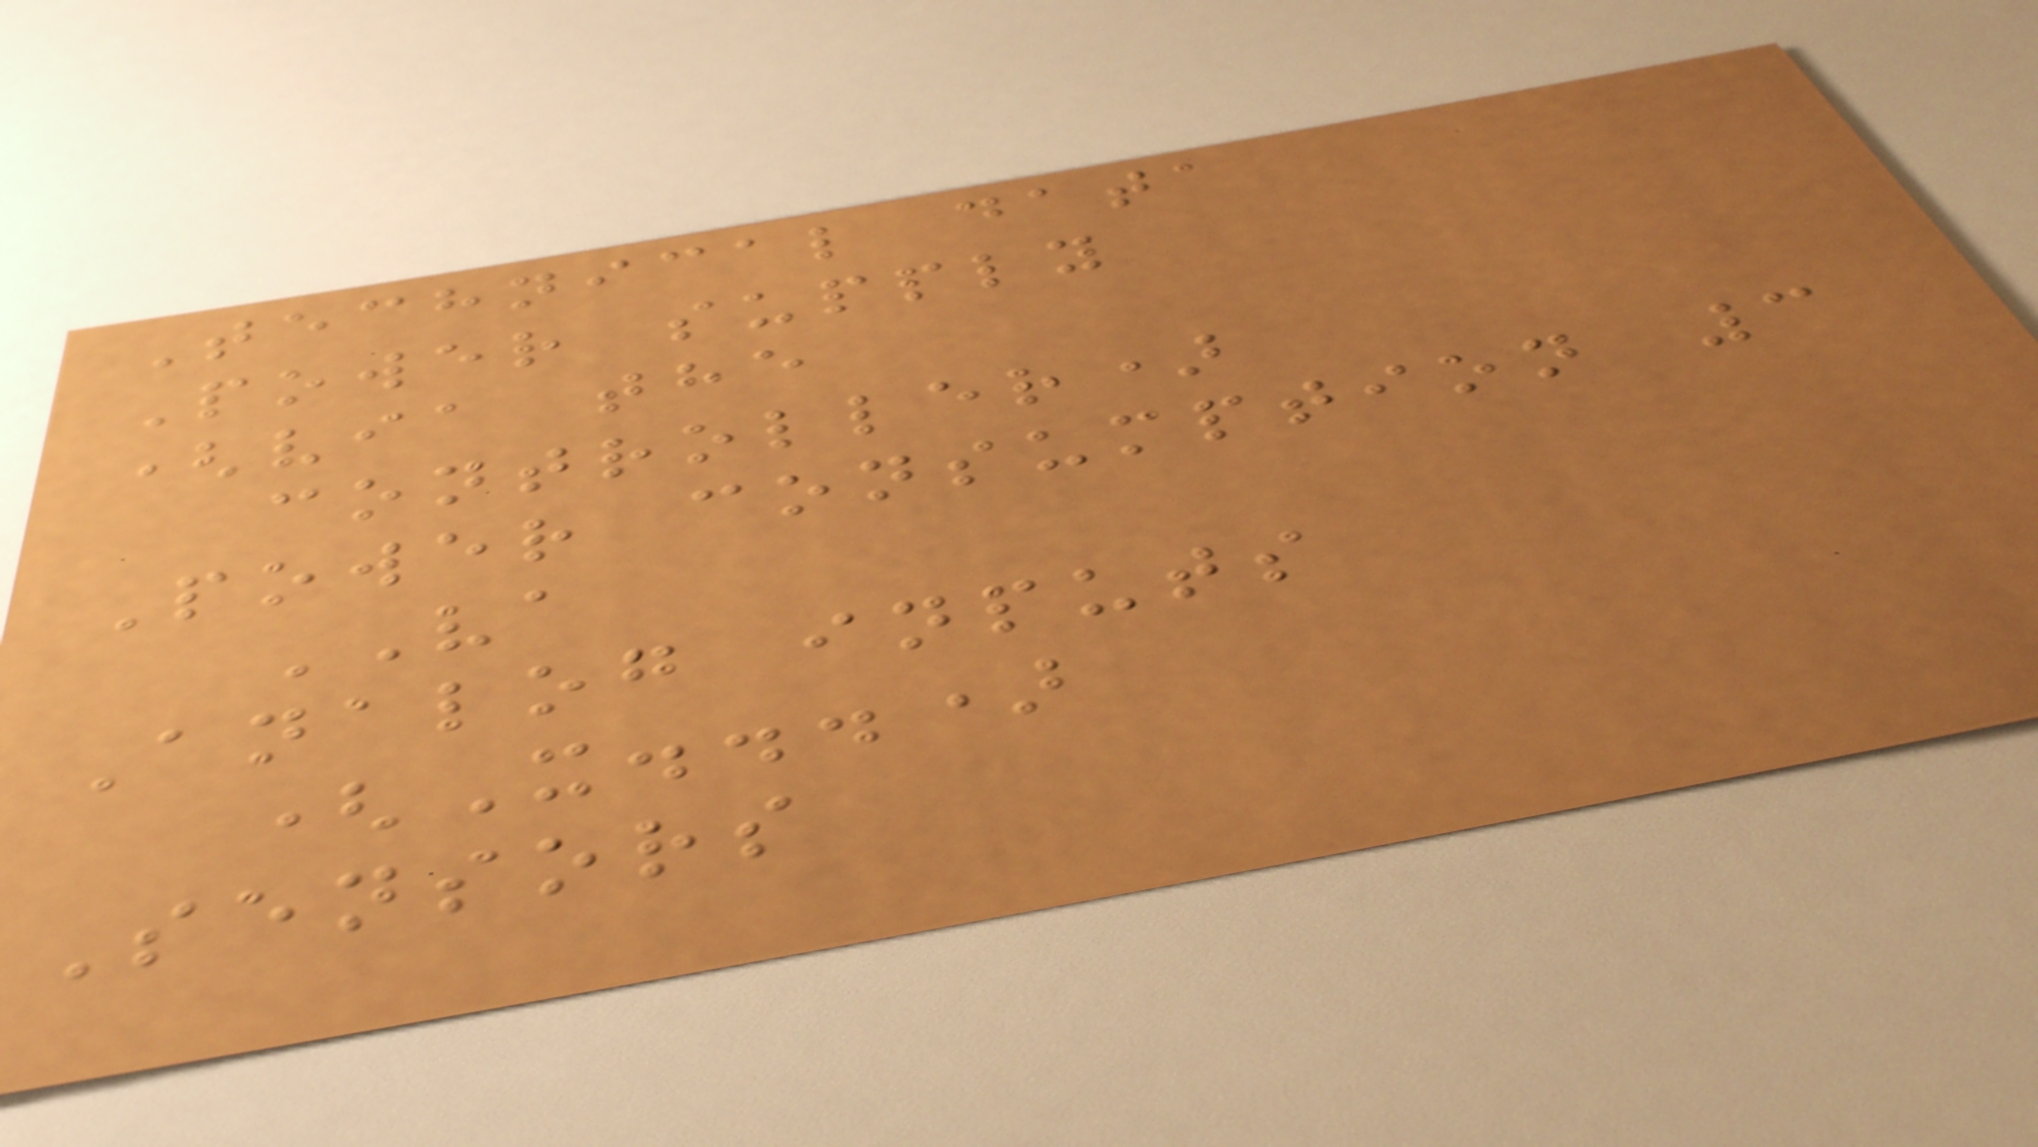Technical data
Power supply
(via the
controller)
Power consumption 3
VA
Analog inputs
(X...)
Sensors
